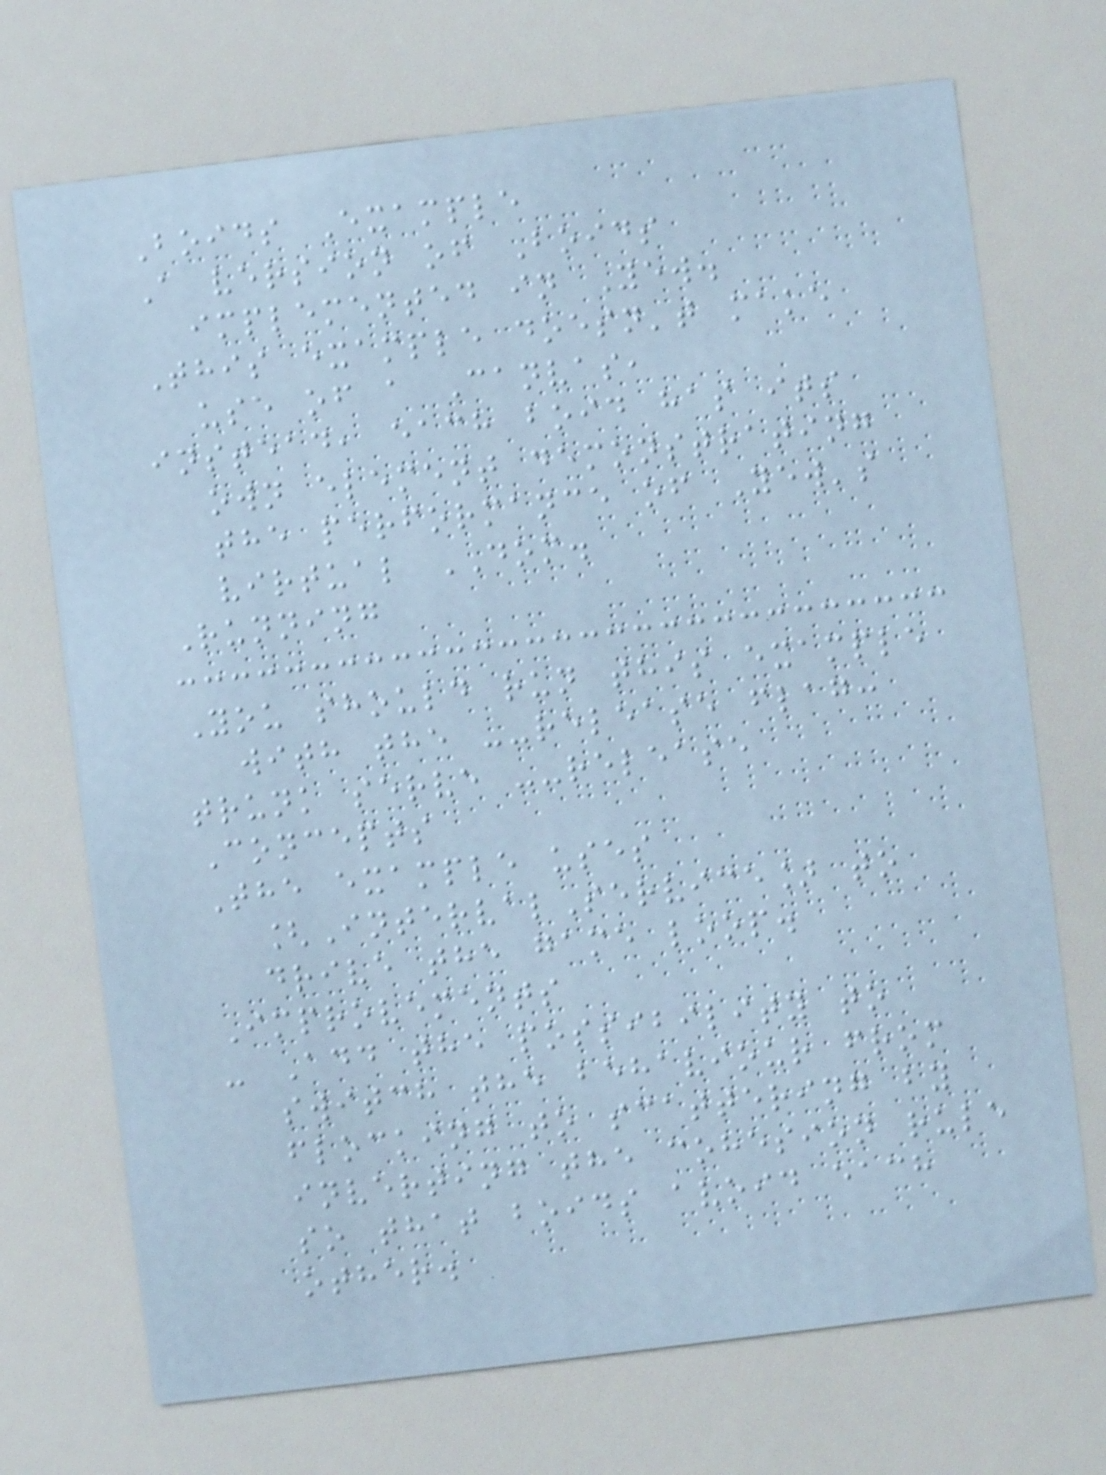Boids Example
A version of Boids
implemented in Yew.
This example doesn't make
use of a Canvas,
instead, each boid has its
own element demonstrating
the performance of Yew's
virtual DOM.
Running
You should run this example
with the --release flag:
trunk serve --release
Concepts
The example uses
[IntervalService] to
drive the game loop.
Improvements
- Add the possibility to
switch the behaviour from
flocking to scattering by
inverting the cohesion rule
so that boids avoid each
other.
